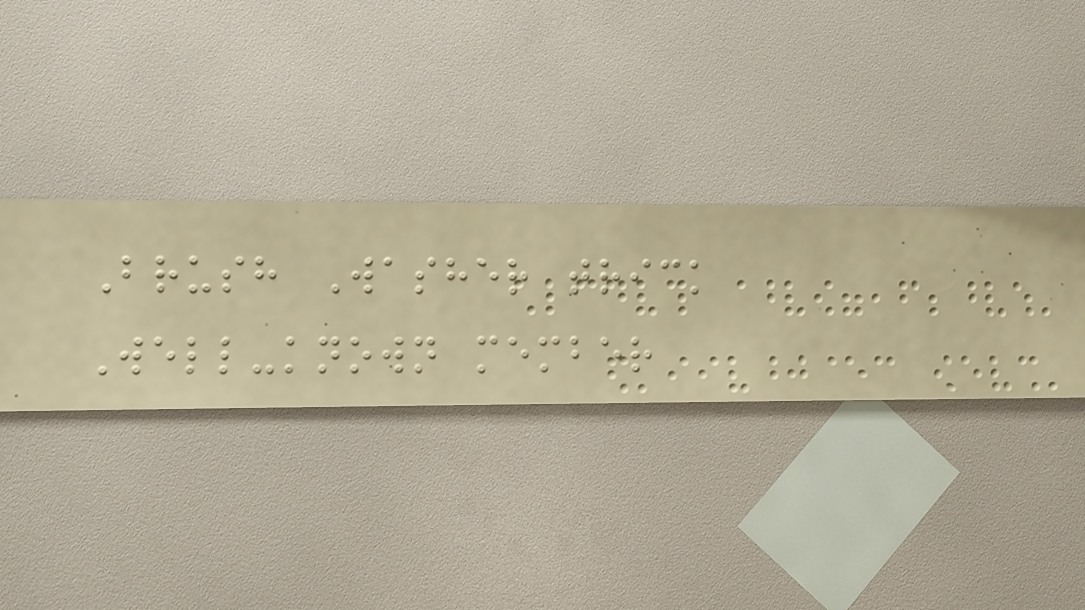Brush Washer trick
Well-known member
